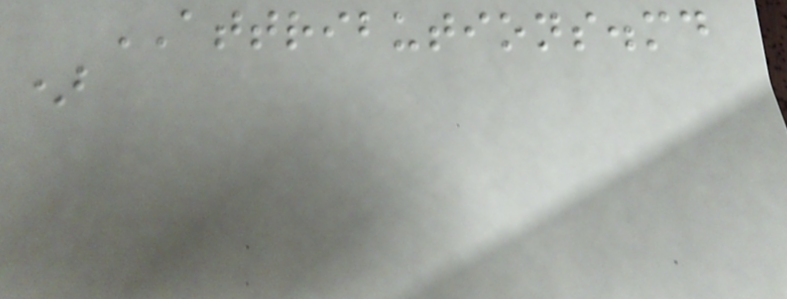ATTRIBUTIONS.md
)
